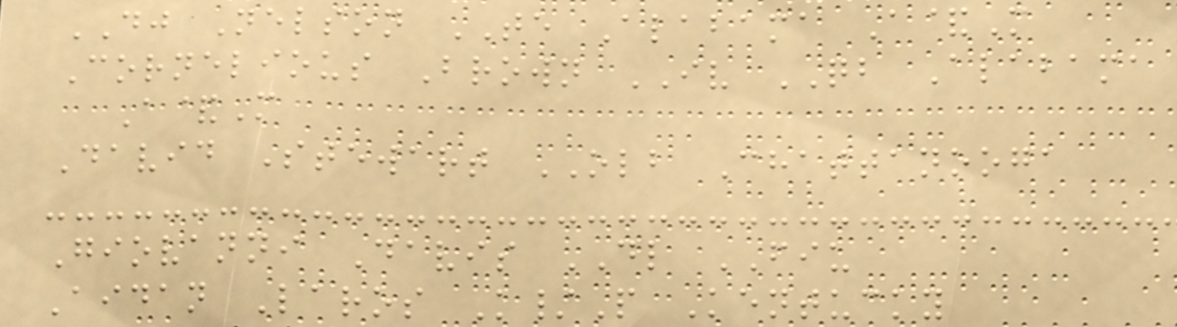DJ Nelson TE Alabama A&M
Cornelious Brown IV QB Alabama
A&M
David Stewart OLB Chattanooga
Giovanni Davis DL FIU
Aidan Laros K/P Kentucky
